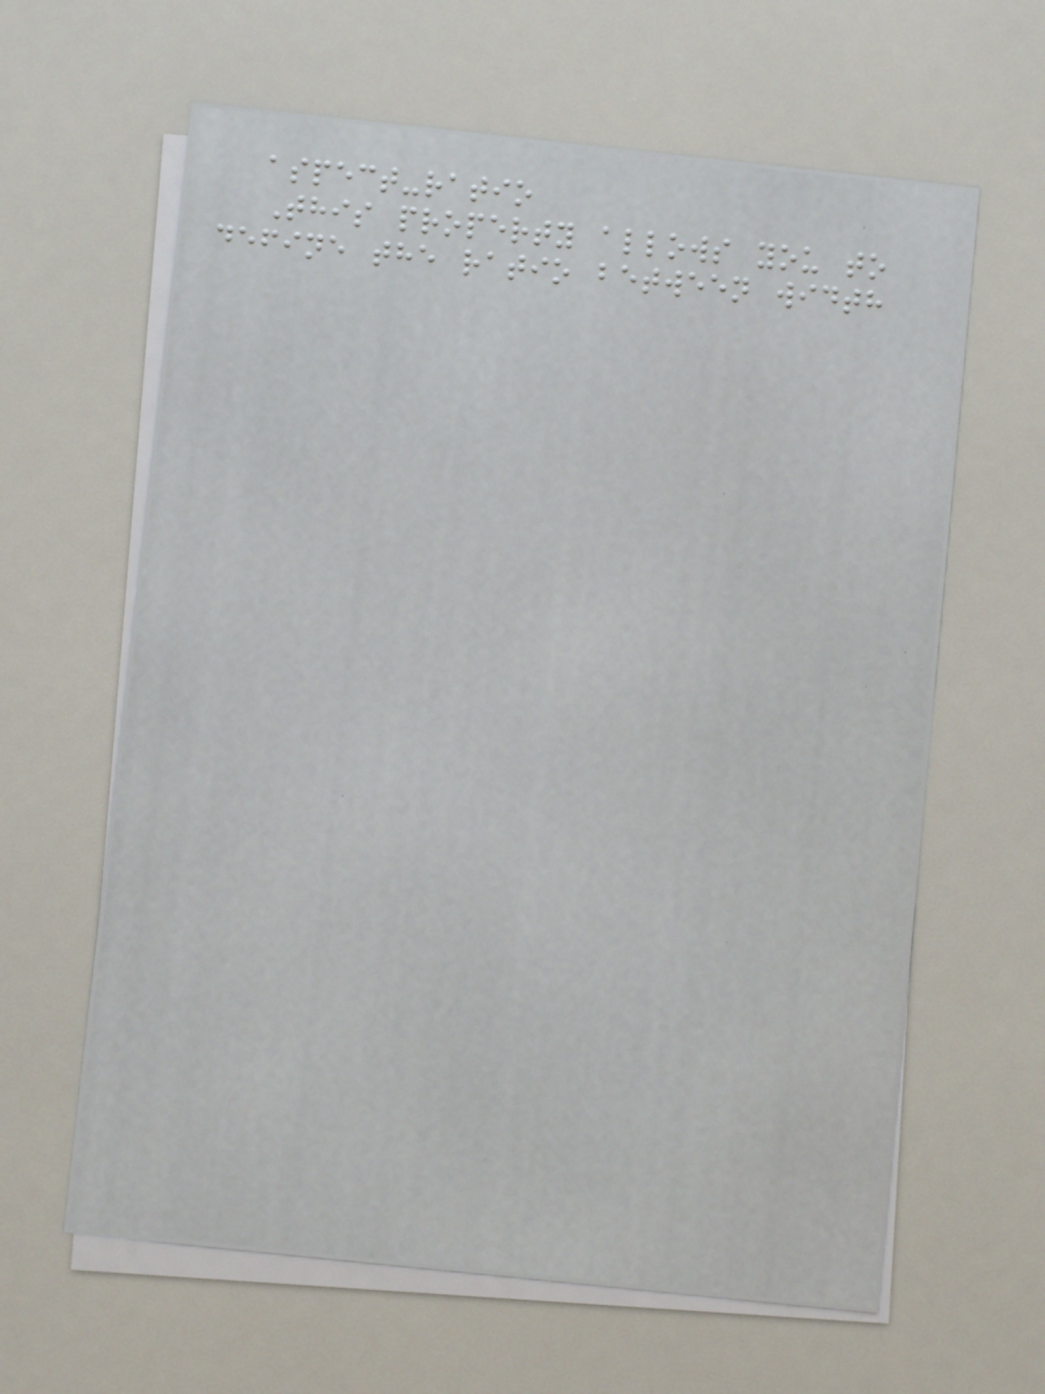aspect-ratio
This property allows you to
define the ratio between width
